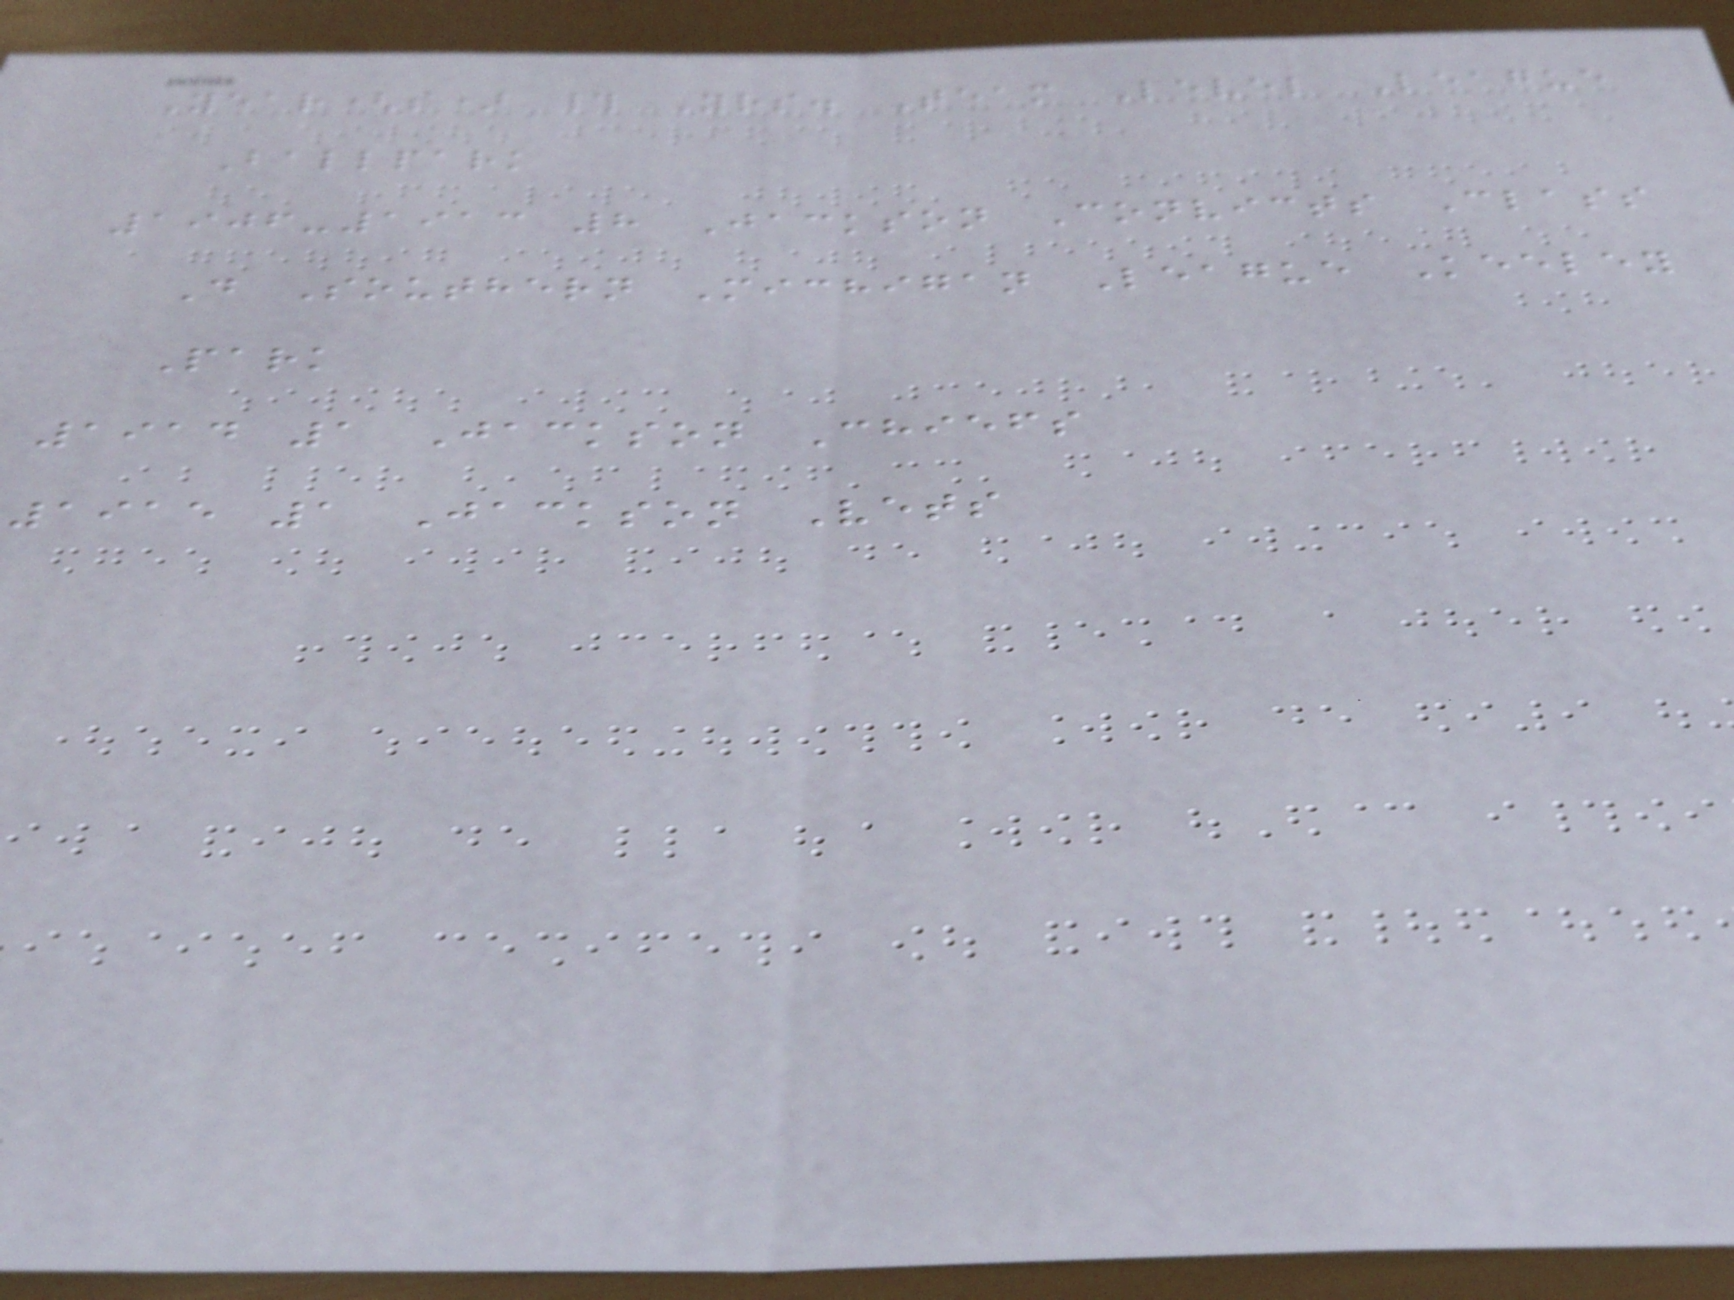Year(s) # Yrs. Team Level League
Ballpark
1906-1913 8 Jackson Convicts Class
D Southern Michigan League Keeley
Park
1914 1 Jackson Chiefs
1915 1 Jackson Vets
